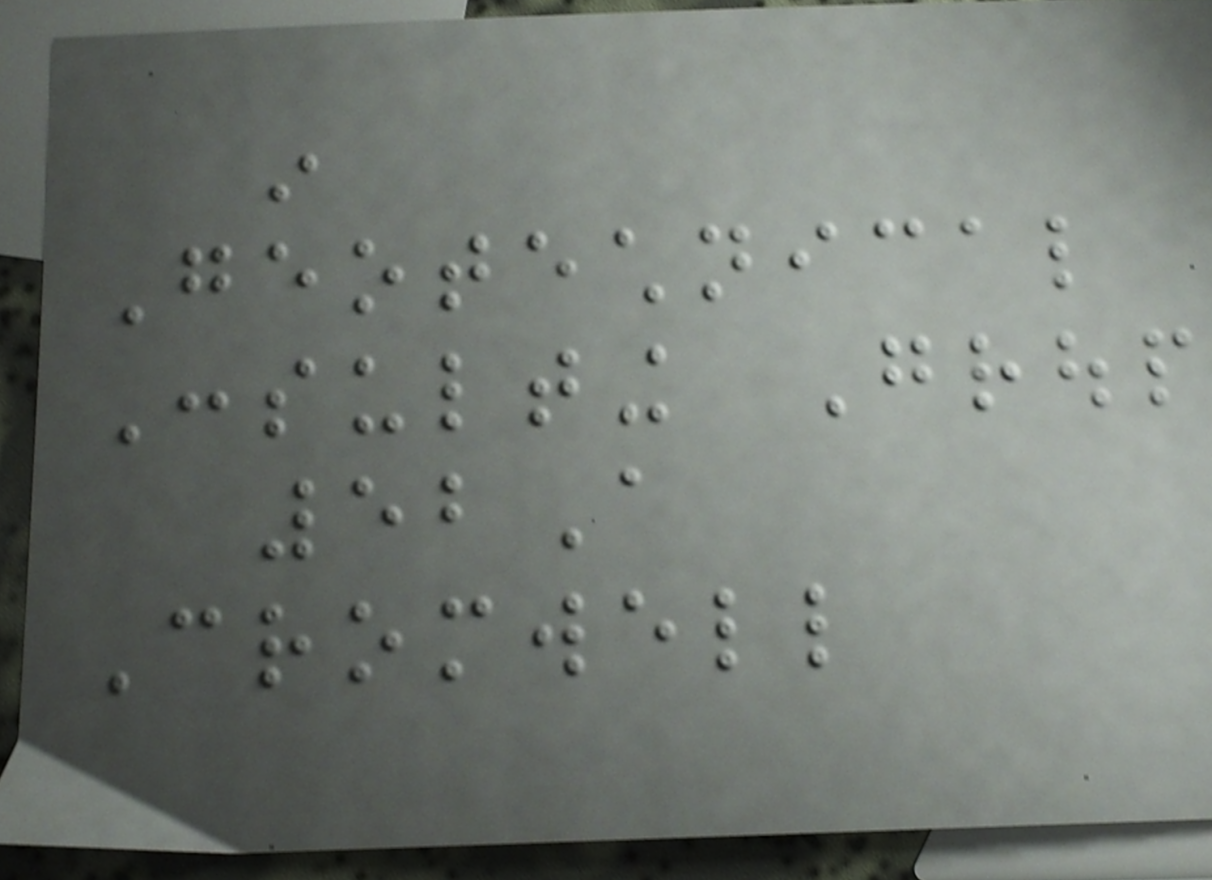in
Geotechnical
Consulting Group
52A
Cromwell
